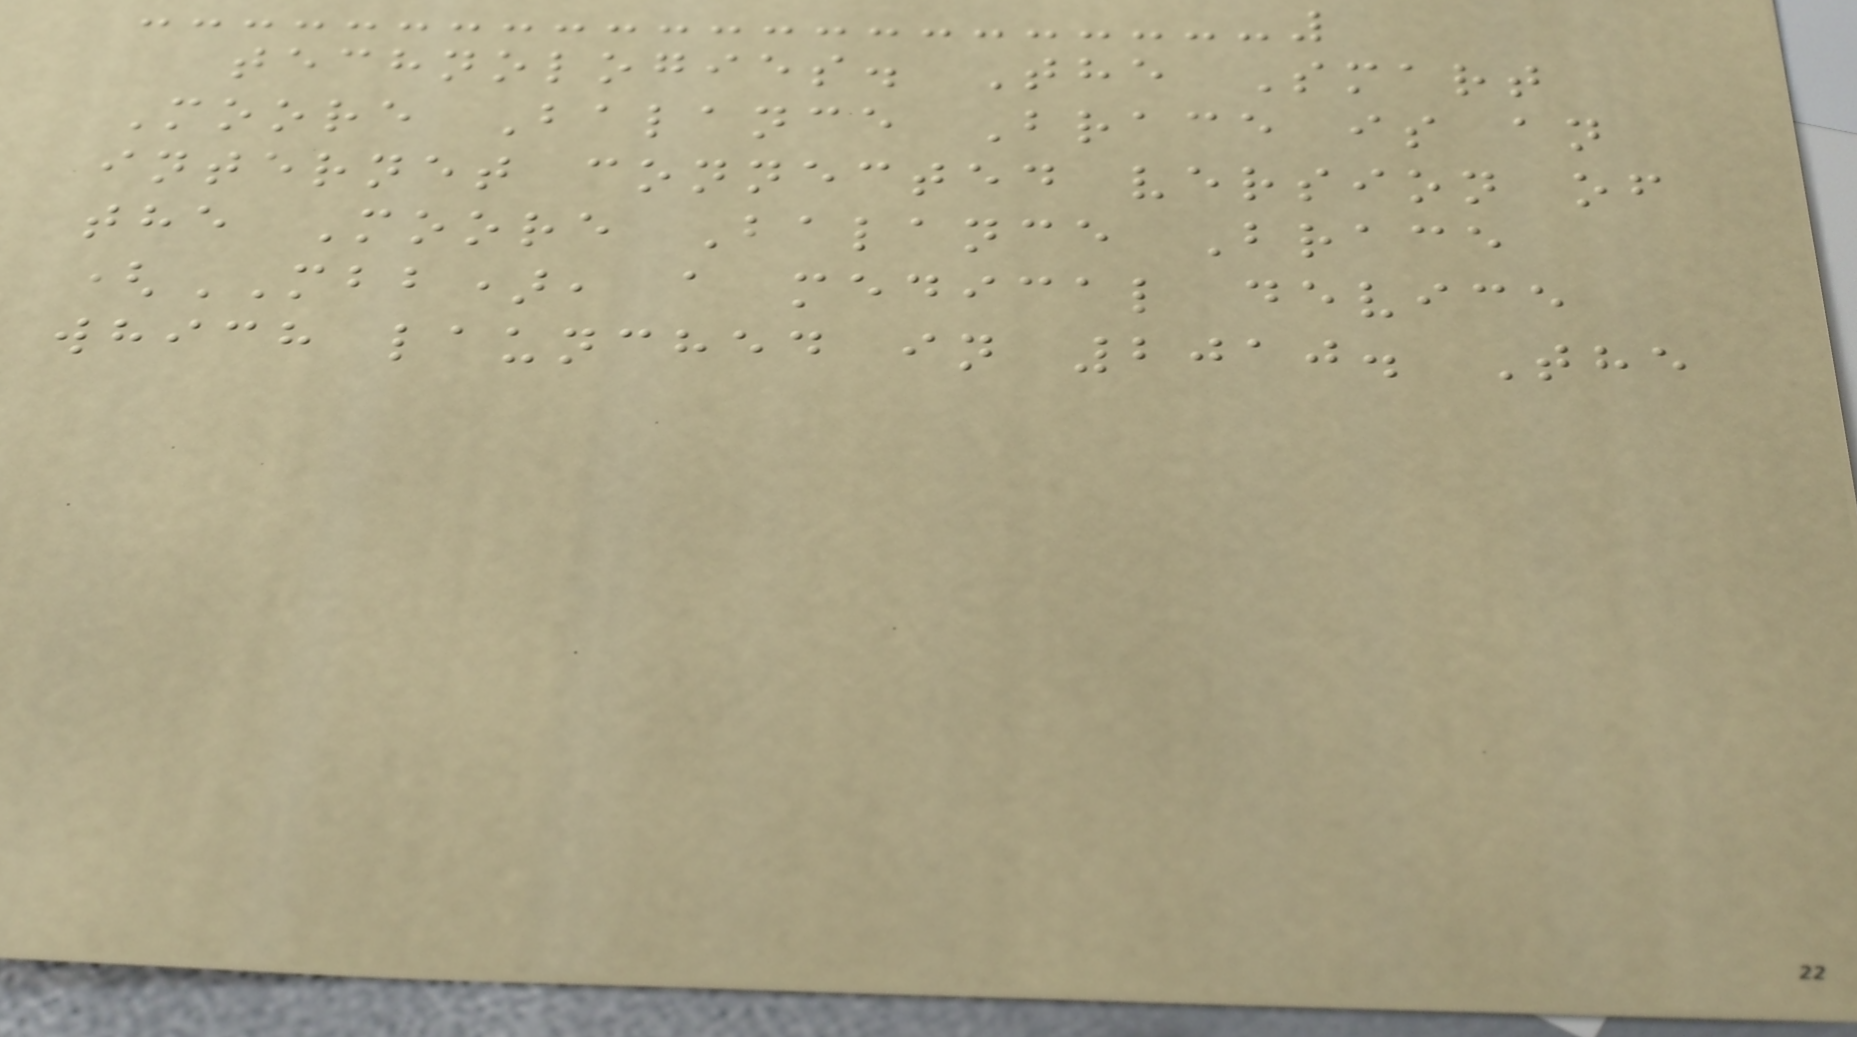technologies. The Smart
Moore Balance Brace is an
internet connected version of
the Moore Balance Brace
(MBB), a medical device
which launched in 2010. The
